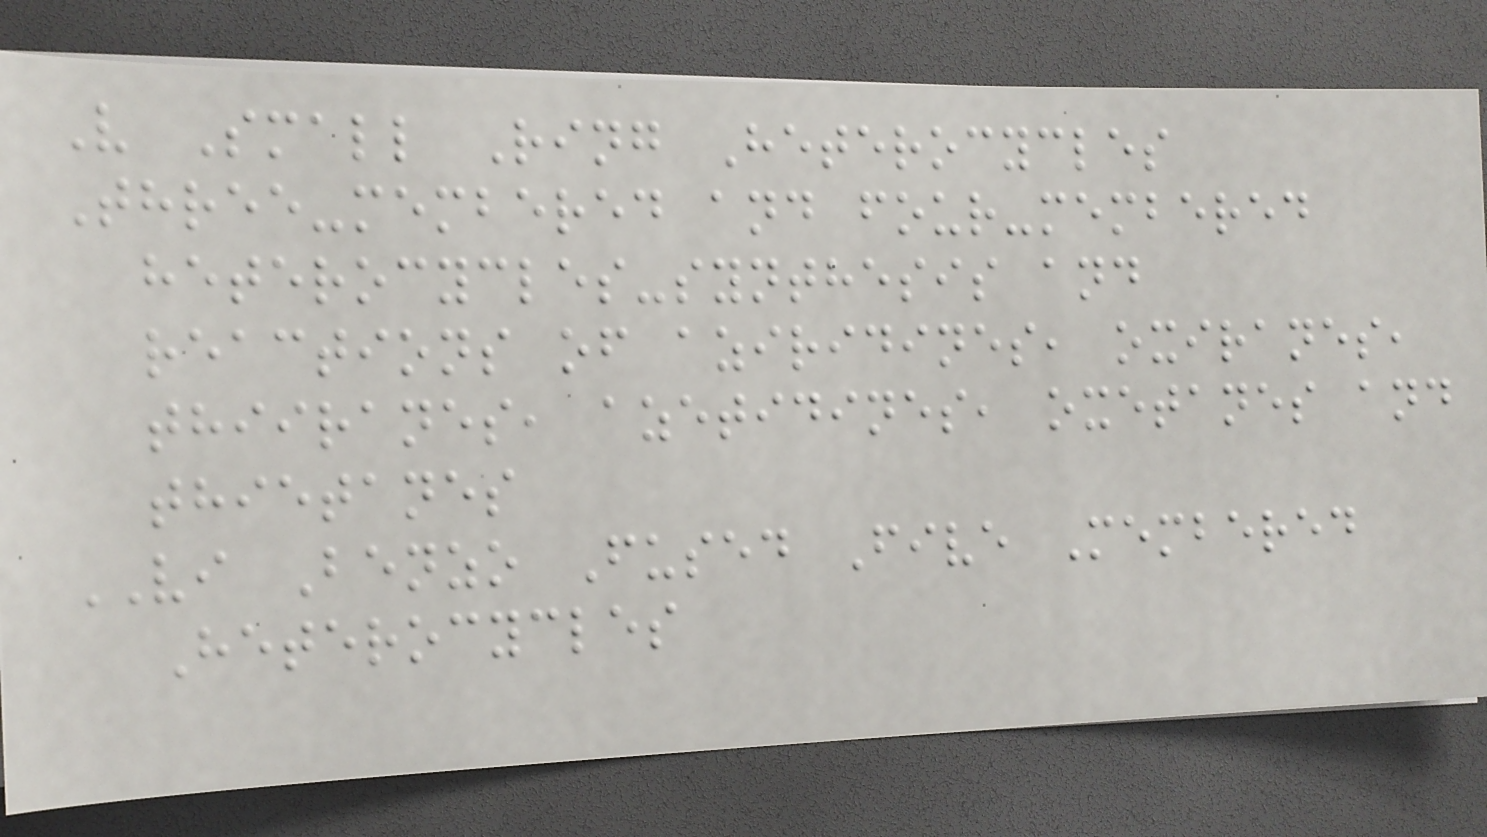V Small Ring Heterocycles
Three-membered and four-membered
heterocycles-synthesis and
reactions of aziridines, oxiranes,
thiiranes, azetidines, oxetanes and
thietanes
VI Benzo Fused Five Membered
Heterocycles
